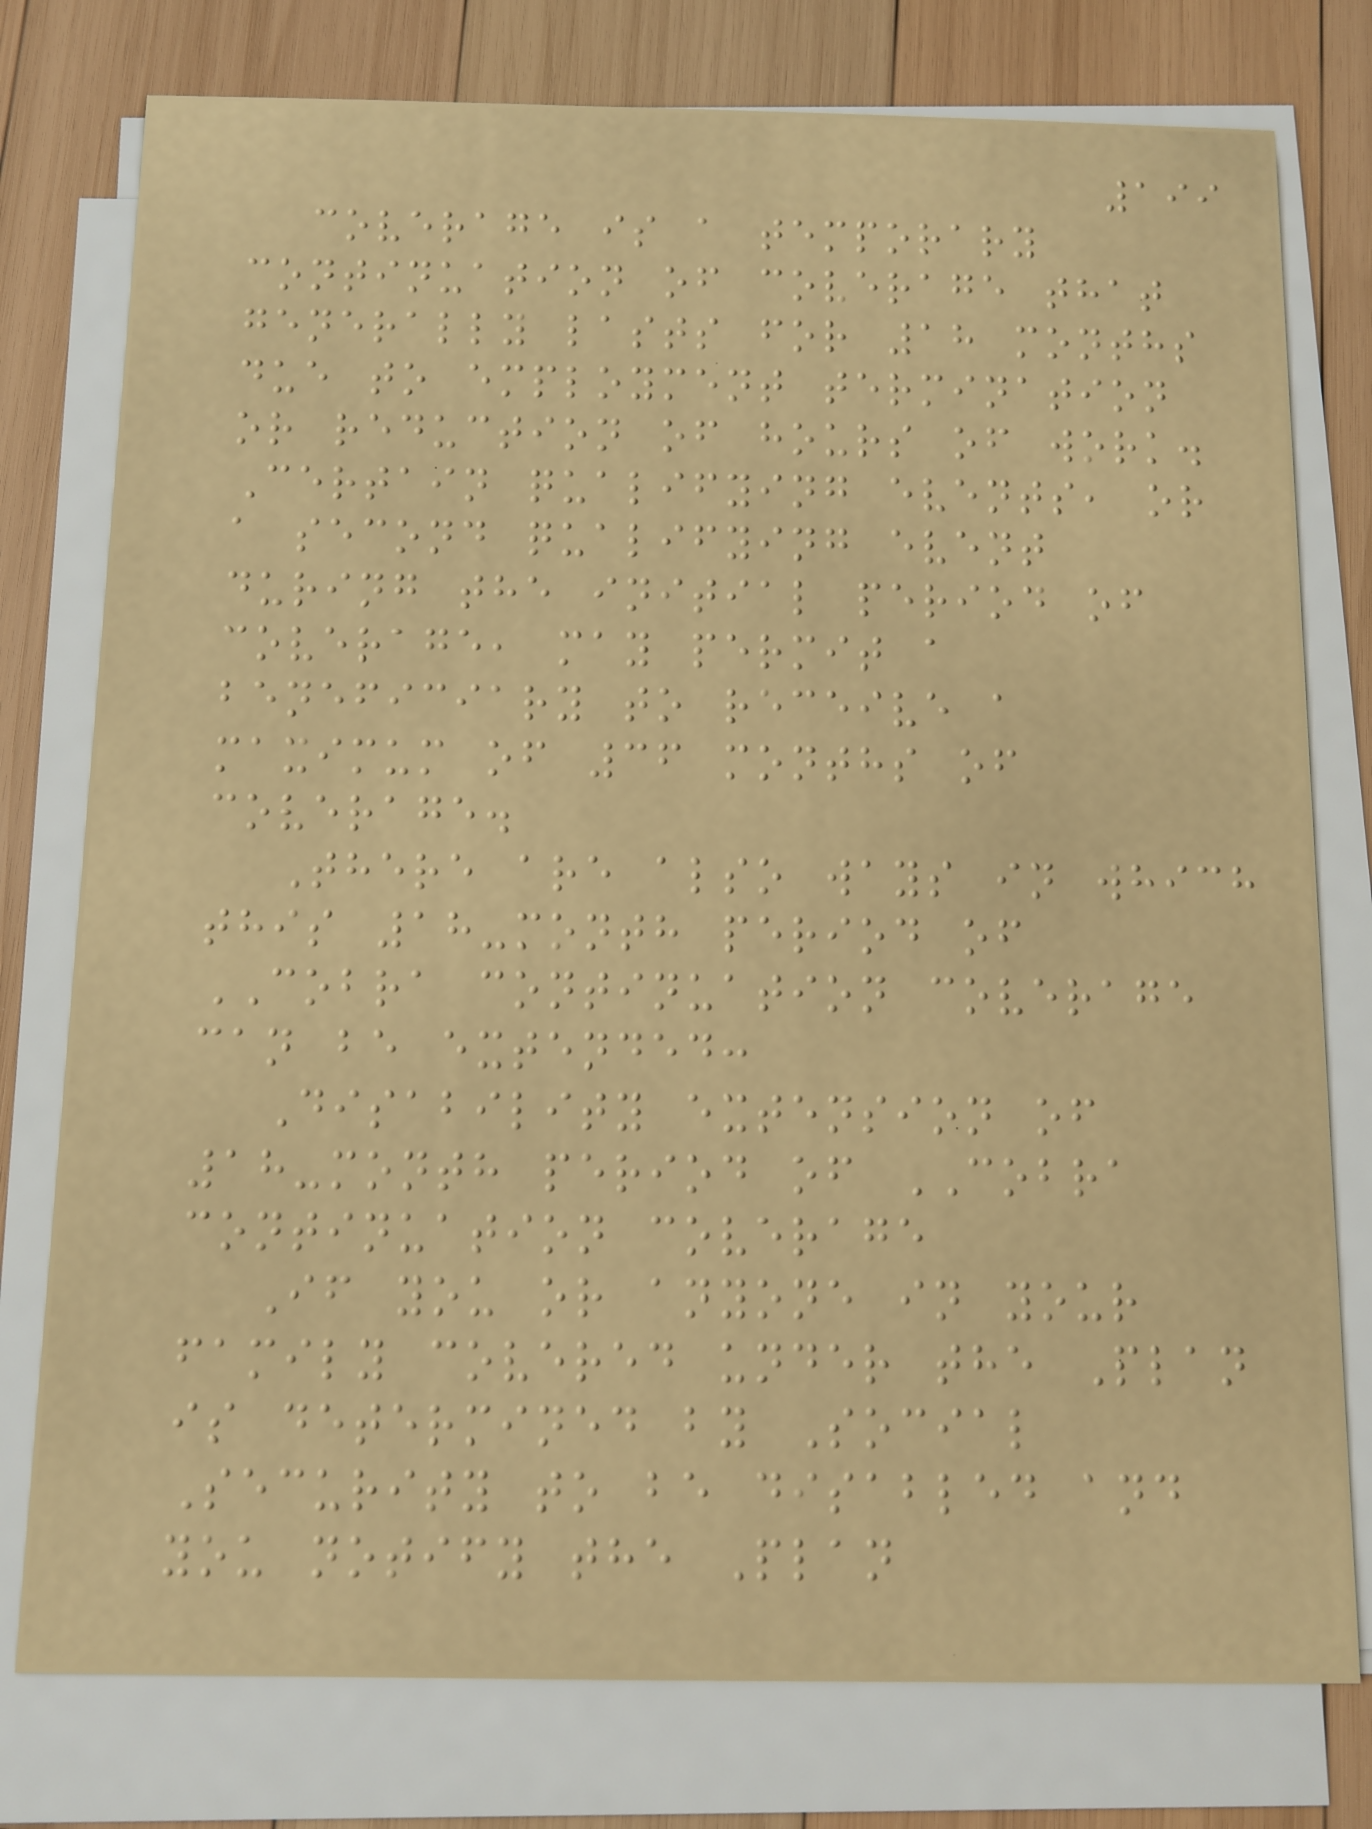199
coverage is a temporary
continuation of coverage that
generally lasts for 18 months
due to employment termination
or reduction of hours of work.
Certain qualifying events, or
a second qualifying event
during the initial period of
coverage, may permit a
beneficiary to receive a
maximum of 36 months of
coverage.
There are also ways in which
this 18-month period of
COBRA continuation coverage
can be extended:
Disability extension of
18-month period of COBRA
continuation coverage
If you or anyone in your
family covered under the Plan
is determined by Social
Security to be disabled and
you notify the Plan
